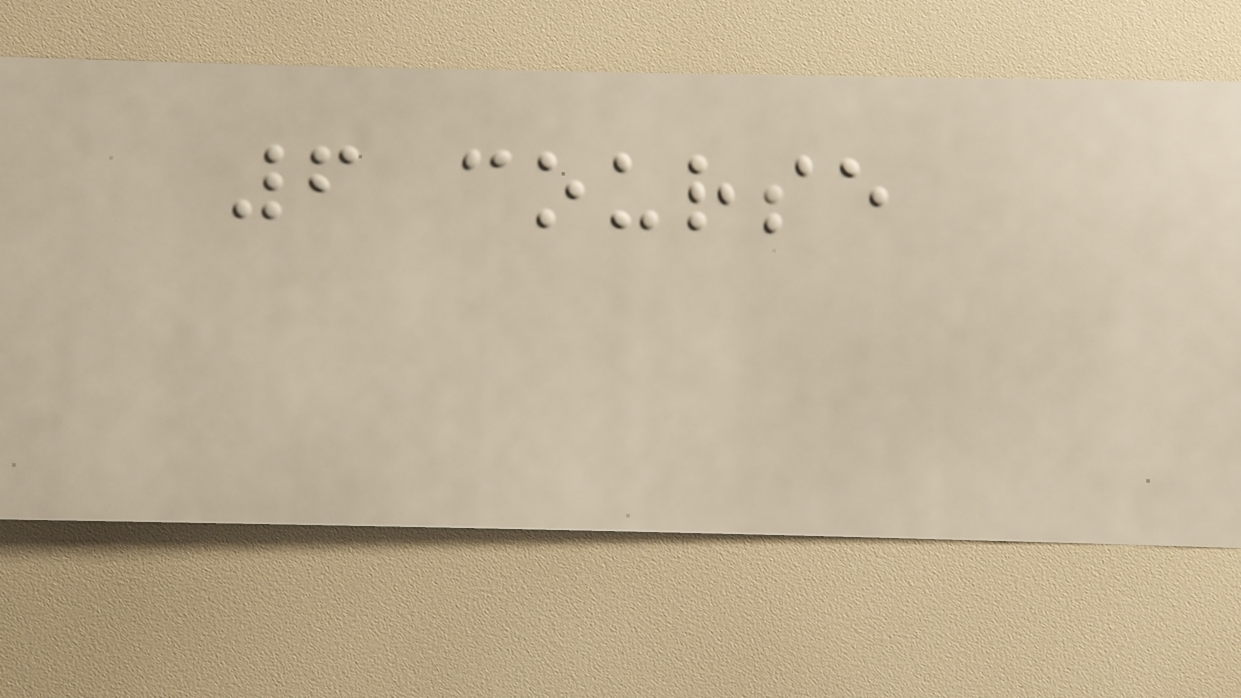6 course
